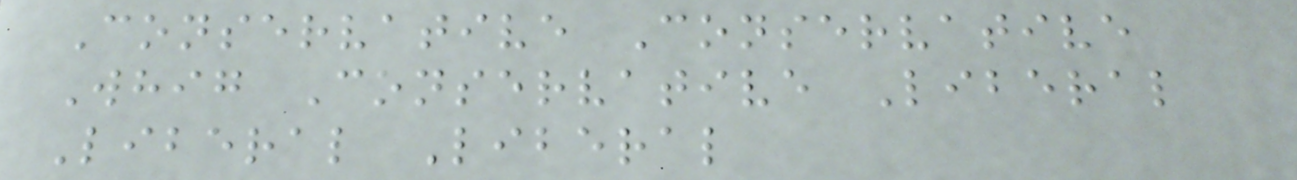Conservative Conservative
Whig Conservative Liberal
Liberal Liberal
